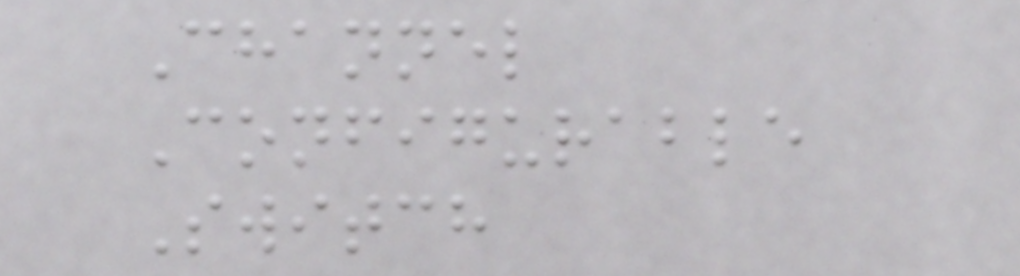Channel
Configurable
Switch
